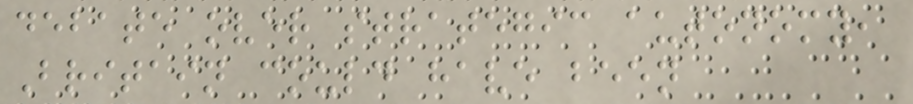debate over strategic autonomy,
Britain could have been
